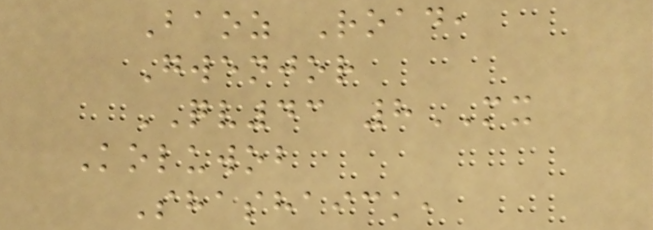Baoz Road,
Gwenjor
QV43 8MX
Koluwob
Shashaick,
